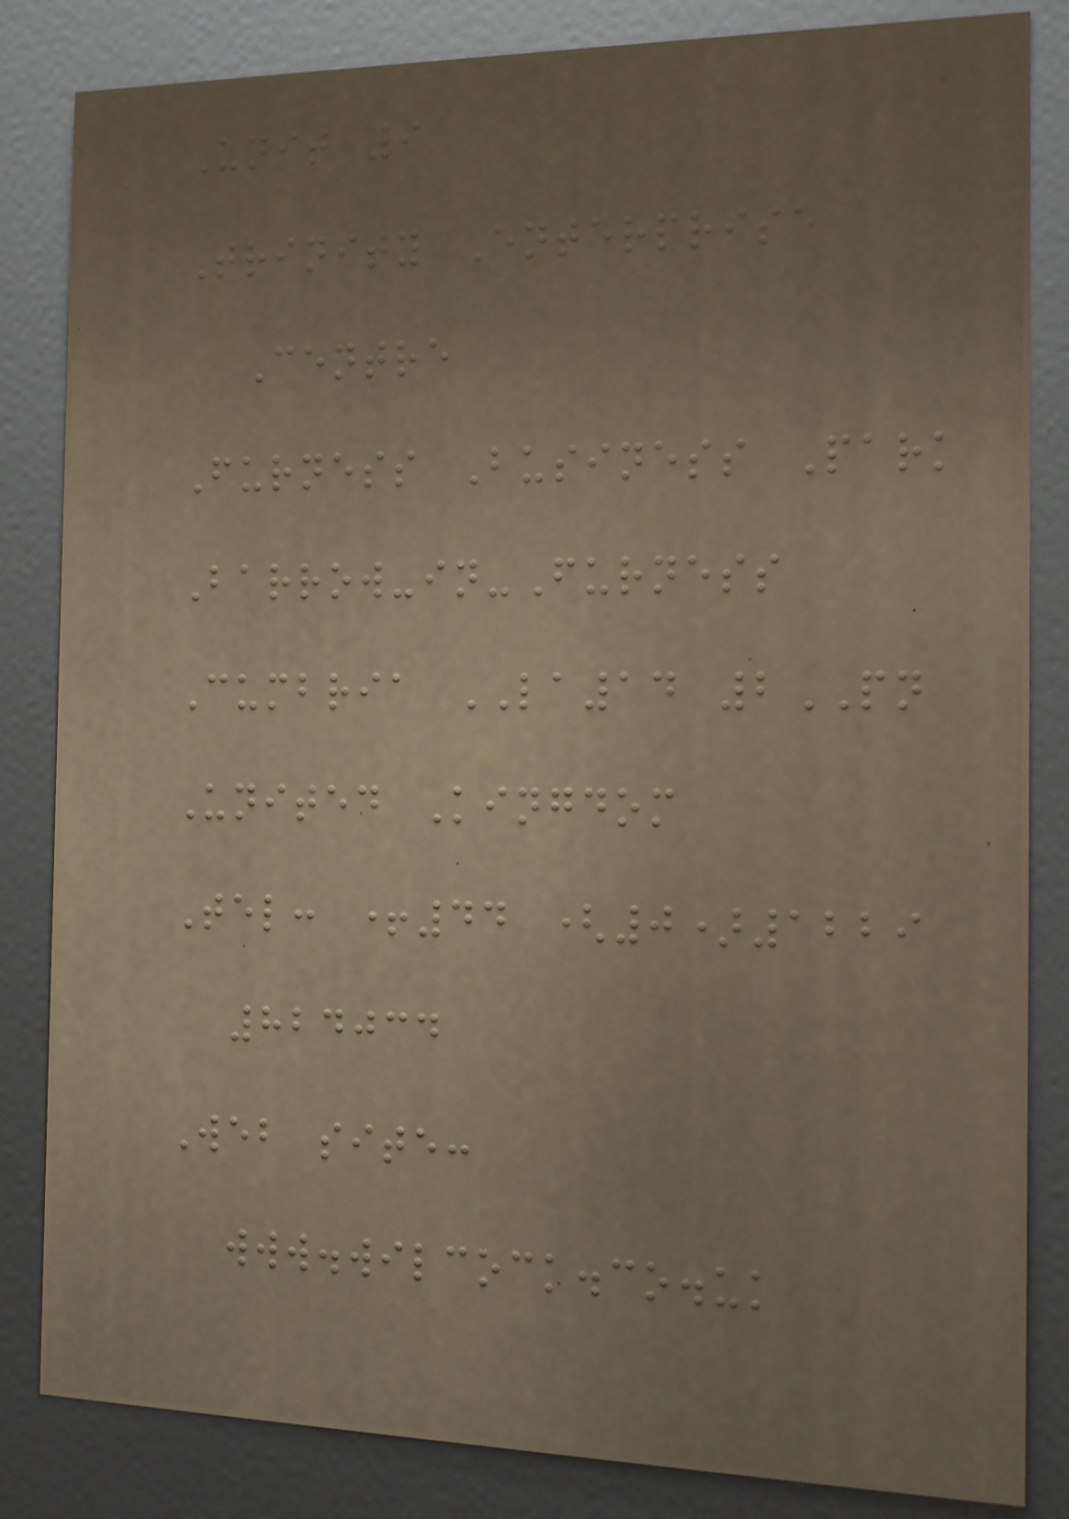Unit 9
Trinity Enterprise
Centre
Furness Business Park
Barrow-in-Furness
Cumbria LA14 2PN
United Kingdom
Tel: +44 (0)1229
824034
Web site:
www.wilcock.co.uk
